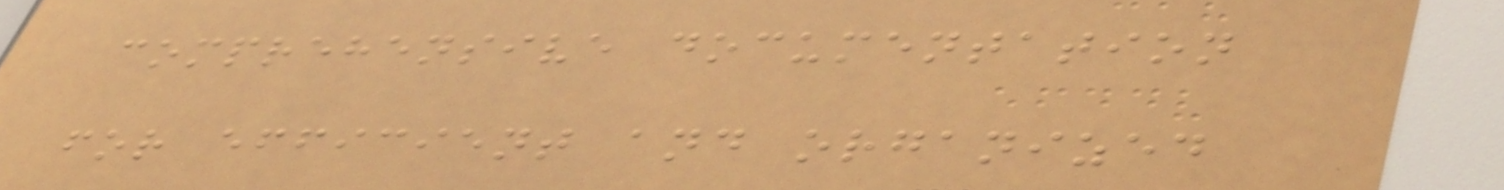comprehensive documentation
for efficient and organized
